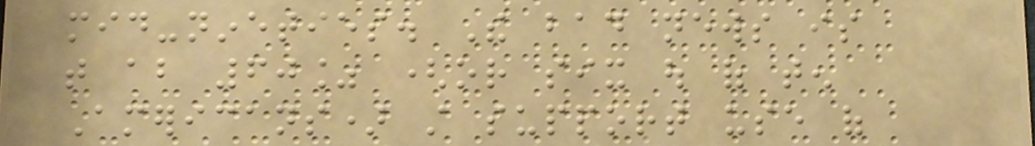mid-nineties. The bad news is
that about 60% (or six out of ten
Americans) still support use of
